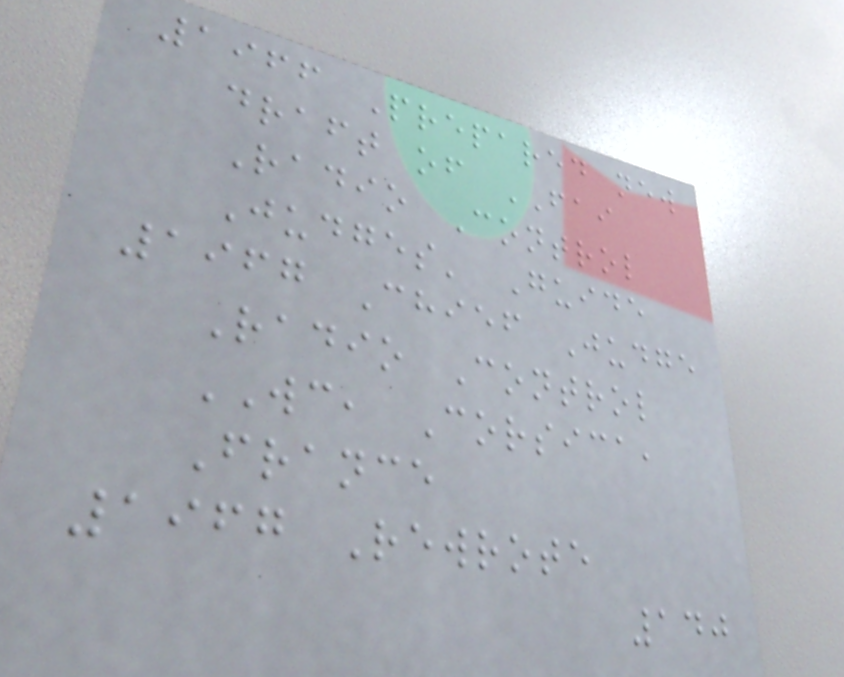1966 Prepared new
draft of FAI
Radio Control
Judges' Guide
1967 Chief Judge
Radio Control
WC, Corsica,
France
1967 Rewrote
140
